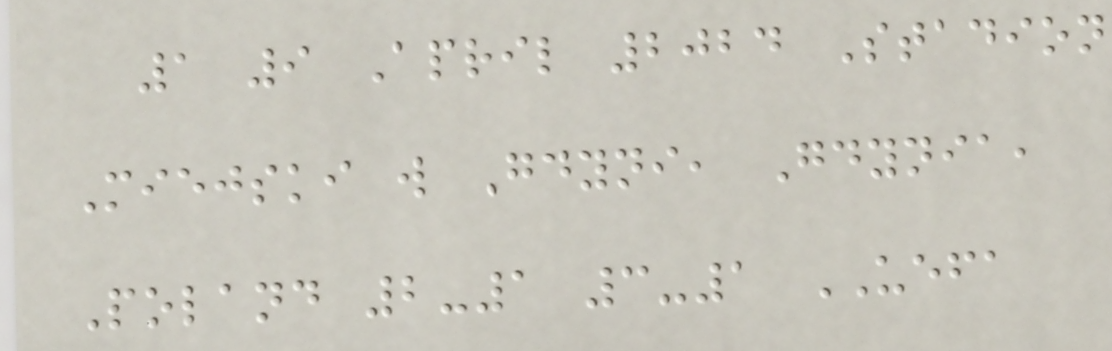1 9 April 2024 Stadion
Miejski w Gdyni, Gdynia,
Poland 2-1 3-1 UEFA
